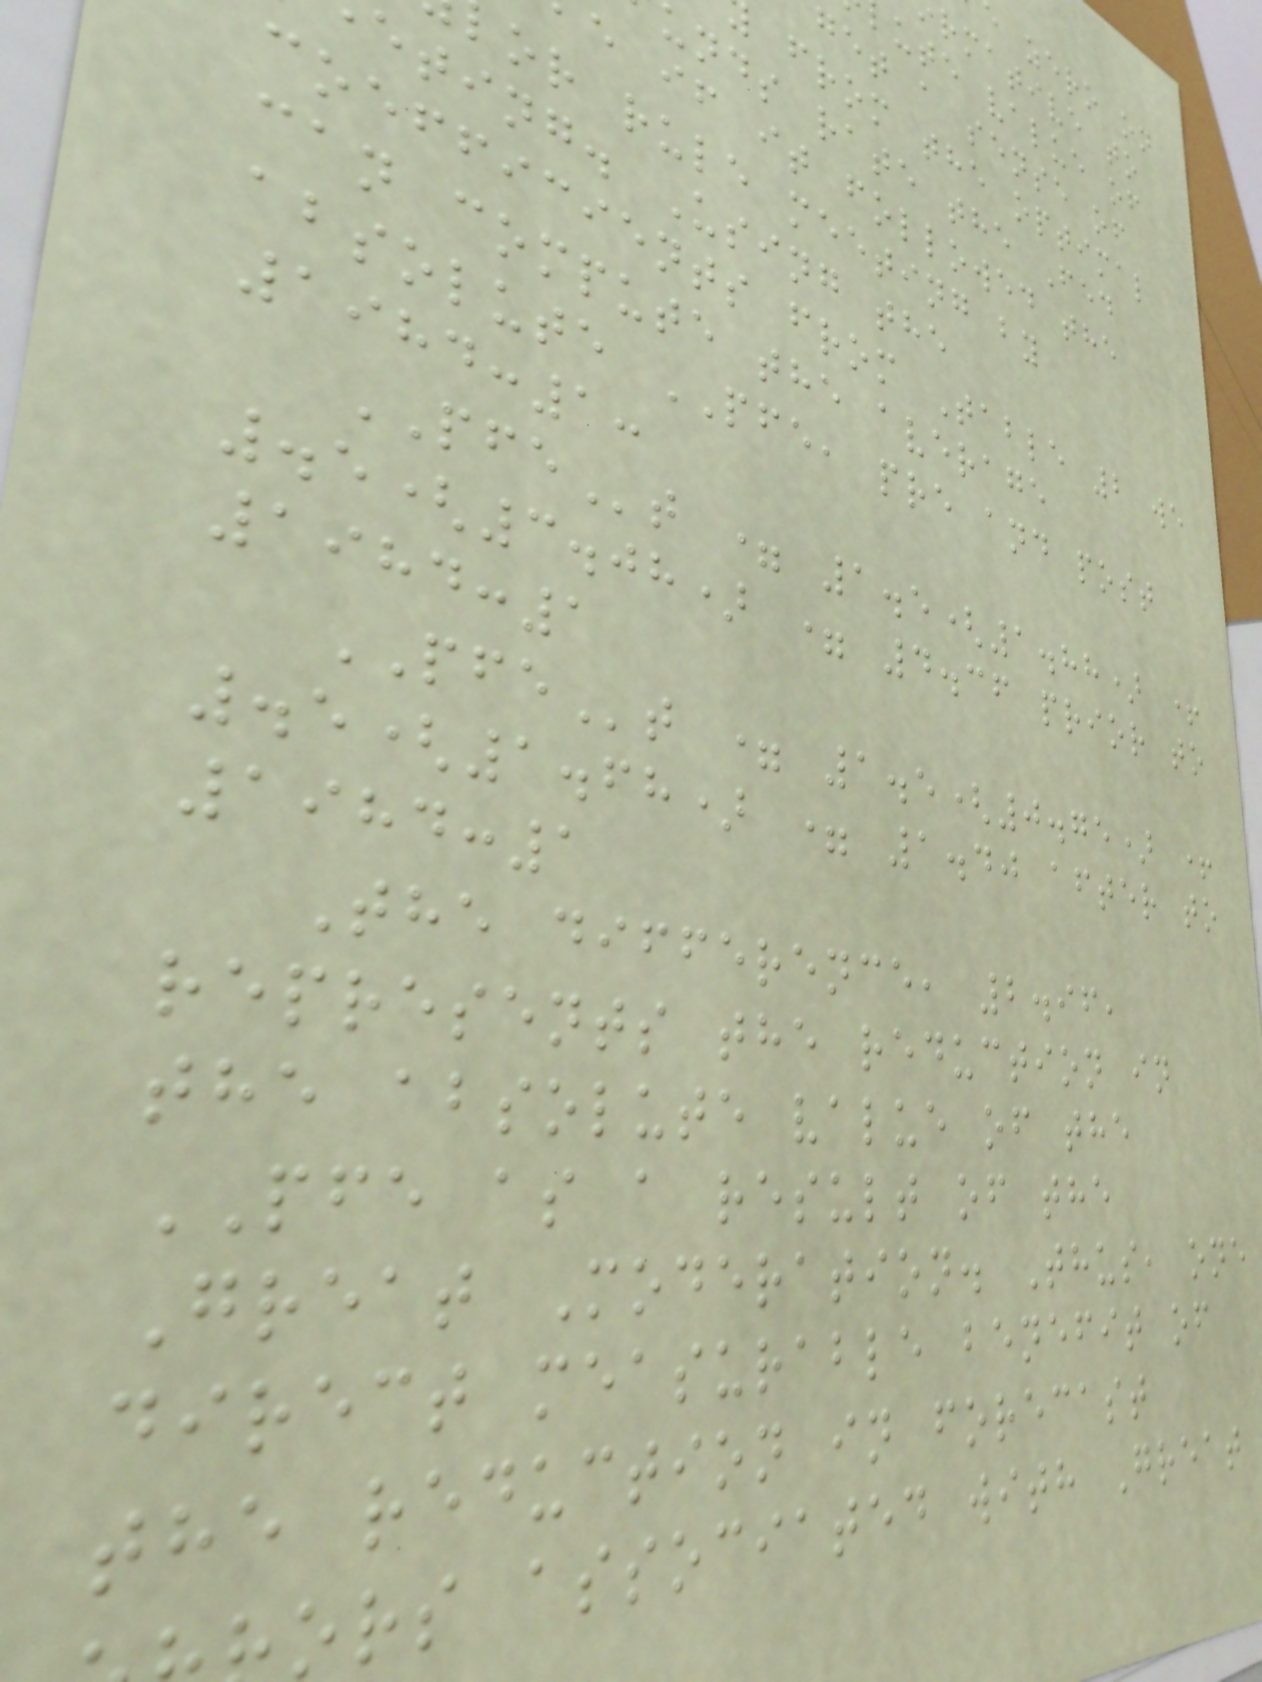e zero on
rmative to
ute value of
get a sense of
from the optimal
unds rate the Fed
e if it followed the
or rule meeting by
eting. Using the
coefficients from Table 2 we
can compute the average
absolute PFE, pre and post
1984:1:
PFEt = 1.5(1.88) +
.5(3.08) = 4.36 prior to
1984:1
PFEt = 1.5(0.75) +
.5(1.68) = 1.40 after to
1984:1
The difference, 2.96,
represents the reduction in
the absolute value of the
PFE as a result of the
Great Moderation. Thus, one
direct measurable benefit of
the reduction in forecast
ors associated with Great
